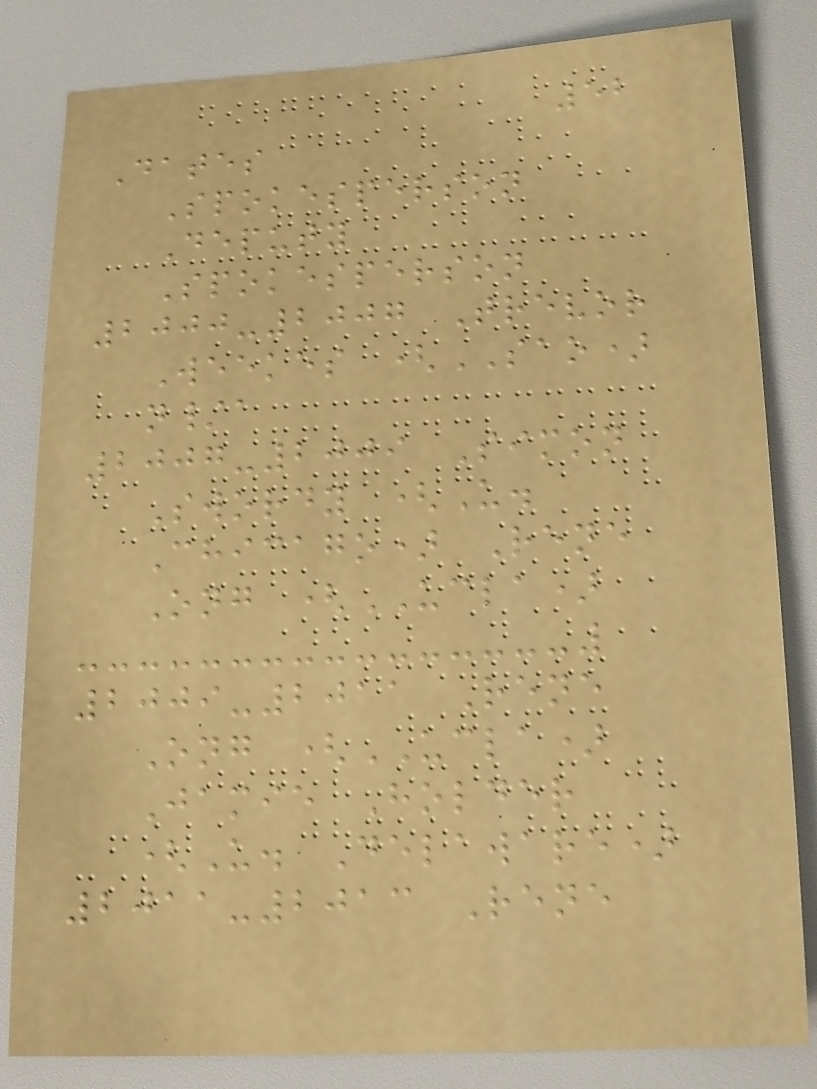52
Dates
Spokesperson
Deputy
Spokesperson
2000-2007 Trevor
Weekes (SAO)
n/a
2007-2009 Simon
Swordy (U.
Chicago) Rene
Ong (UCLA)
2009-2011 Rene
Ong (UCLA)
Jamie Holder
(U. Delaware)
2011-2013 Rene
